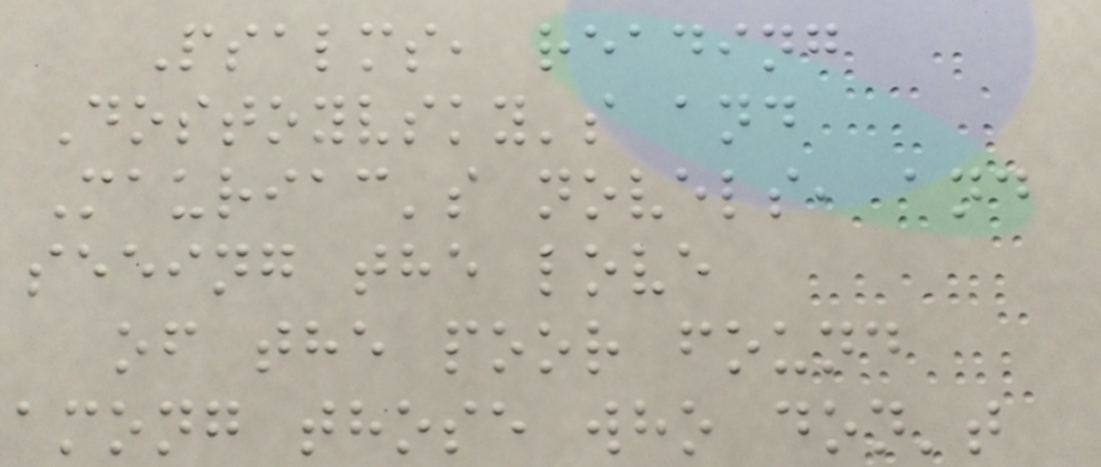Psalms, reading
Dostoyvsky's and
Mauriac's novels, and
seeing the love
of the poor found
among those who don't
